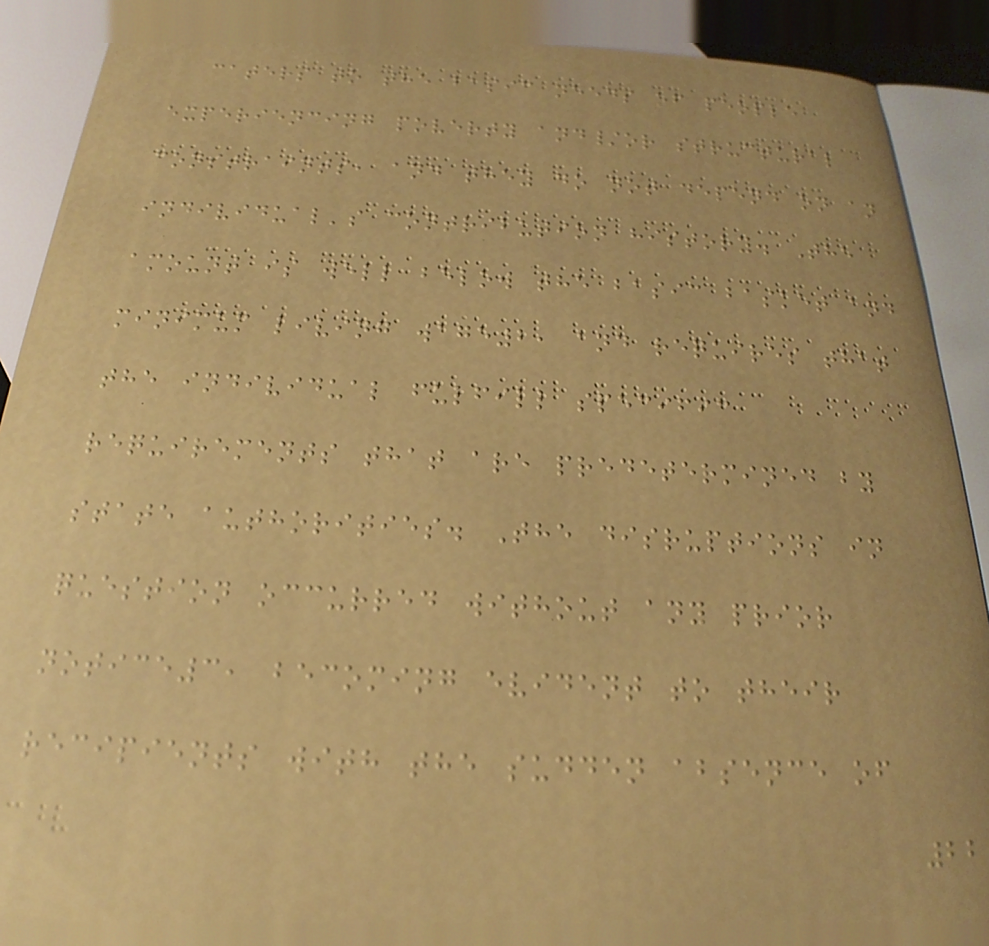caters to the basic needs of people
experiencing poverty and/or structural
constraints, and they do not depend on an
individual's contribution history. The
amount is well below the basic basket and
minimum living wage2, and requires that
the individual fulfill specific
requirements that are predetermined by
state authorities. The disruptions in
question occurred without any prior
notice3, becoming evident to their
recipients with the sudden absence of
22
